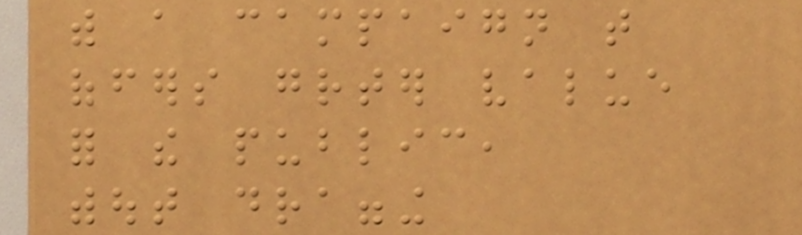with a campaign that
offers greater value
for the public,
without dragging
